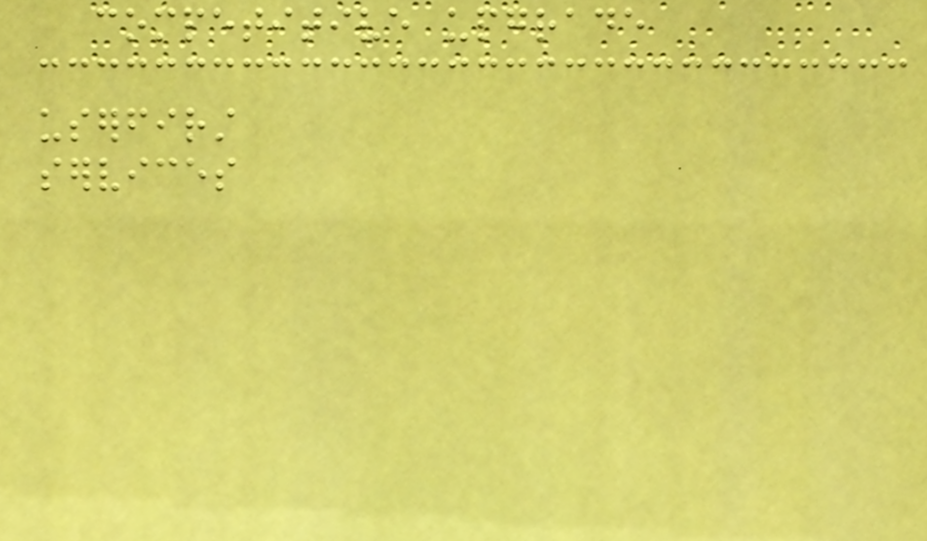competitive upgrade
userfirst
services
